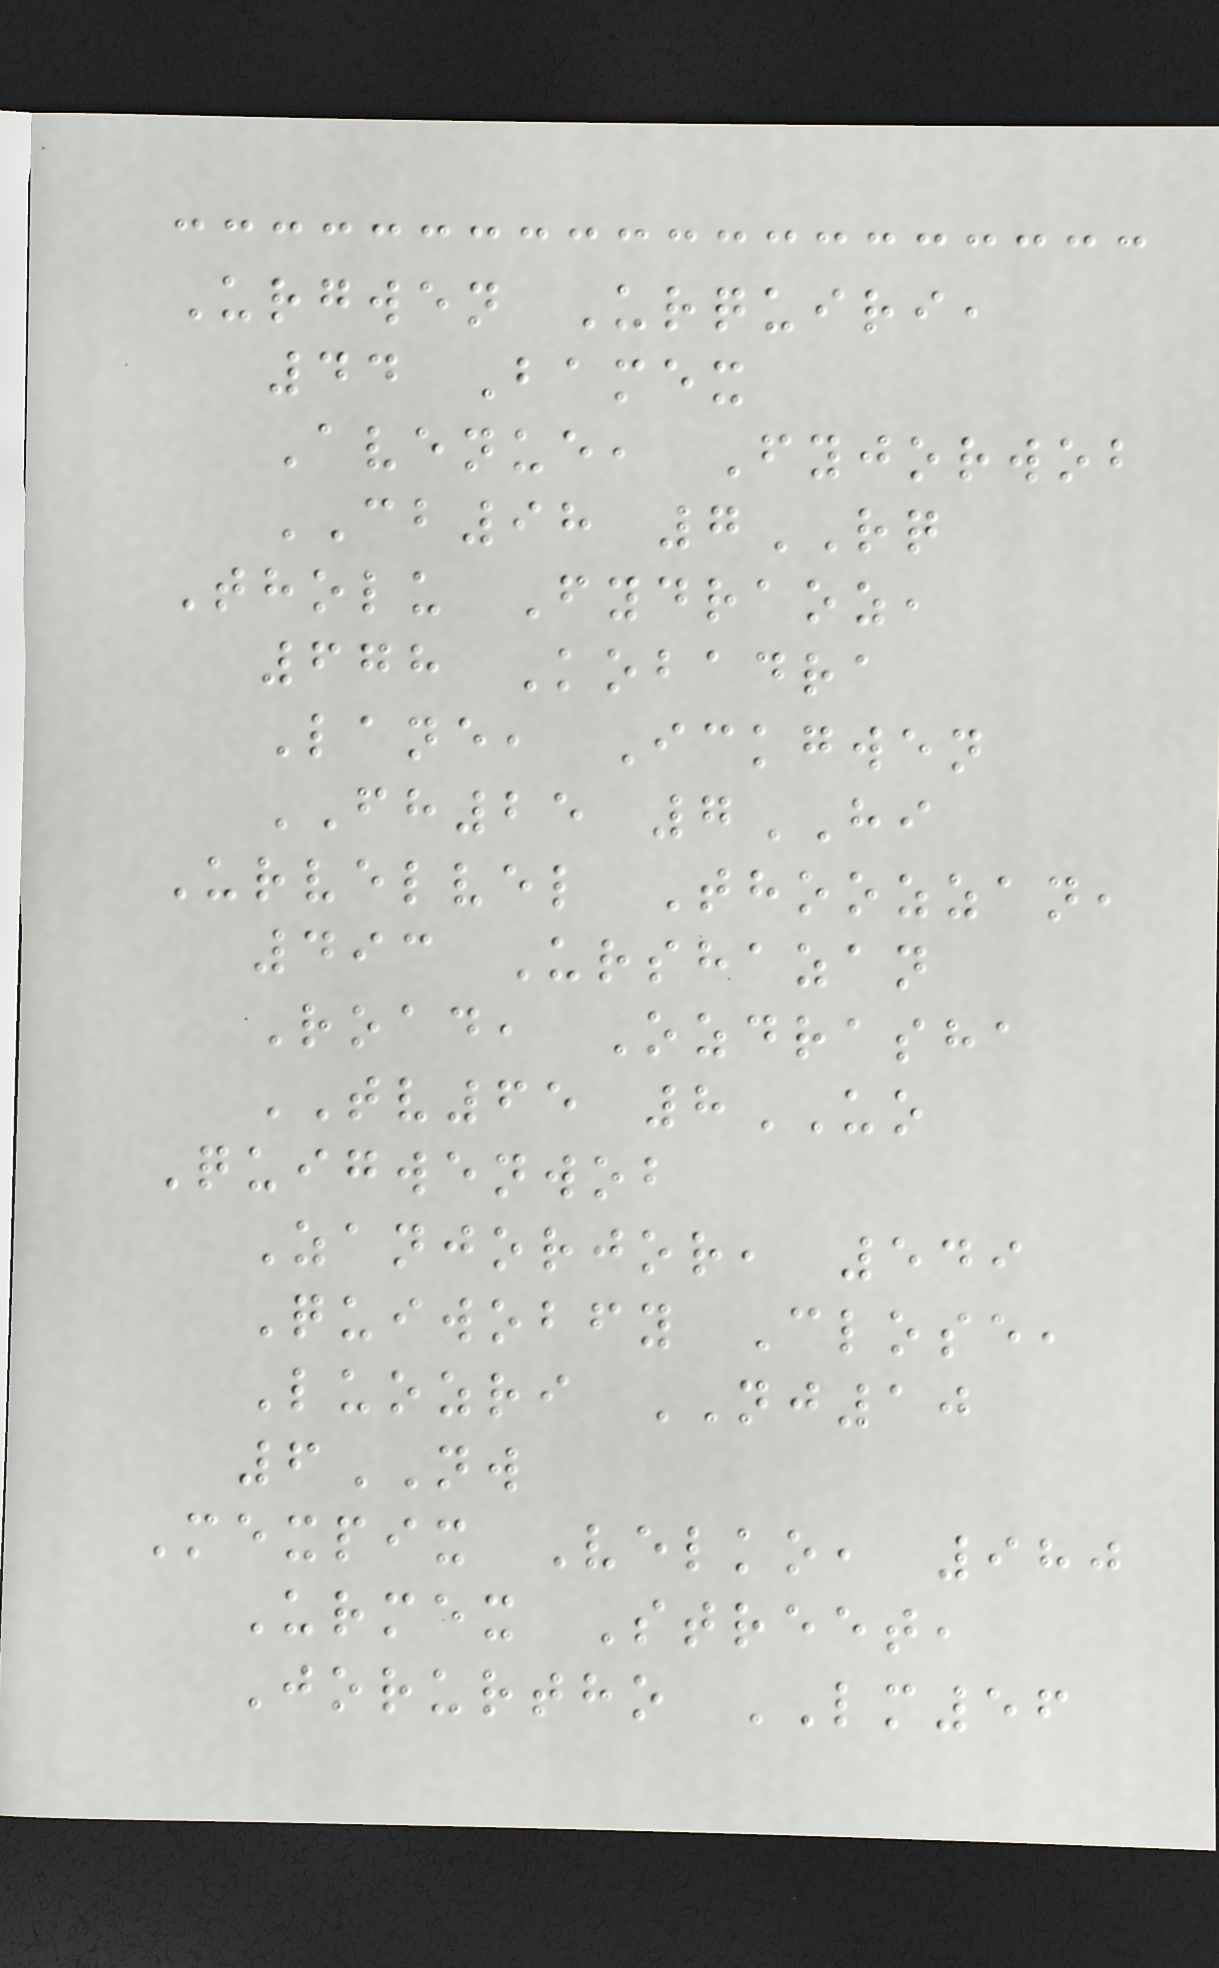Urgwen Urquiri,
44 Bamex
Avenue, Fyjorwob
CB98 7RQ
Tholu Fydraoz,
678 Kobadra
Lane, Ickgwen
FH25 7HI
Urvelvel Thoozzan,
493 Urshazan
Road, Ozdrasha
TV65 8UO
Quigwenwob
Zanjorjor, 549
Quiwobfy Close,
Luozri NJ10
6NW
Mexpix Velko, 980
Urmex Street,
Jorurtho LM56
